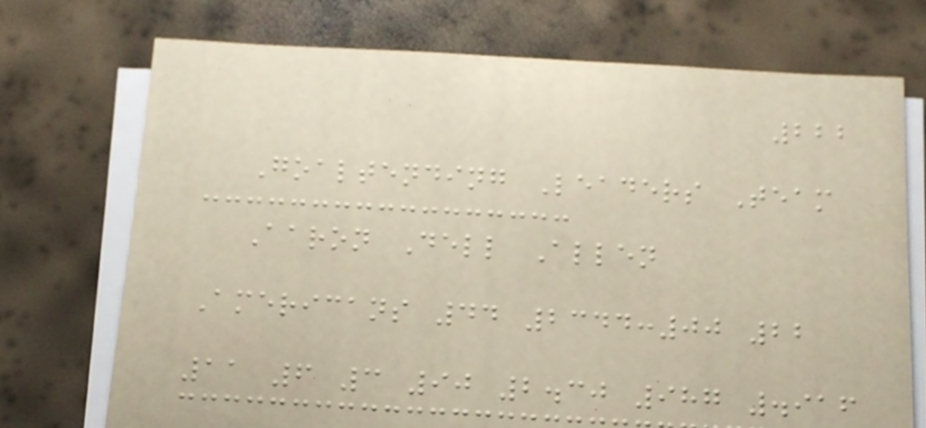222
Goaltending Leaders Team
Aaron Dell Allen
Americans 44 2344:00 22
11 6 3 90 2.30 987 .916
